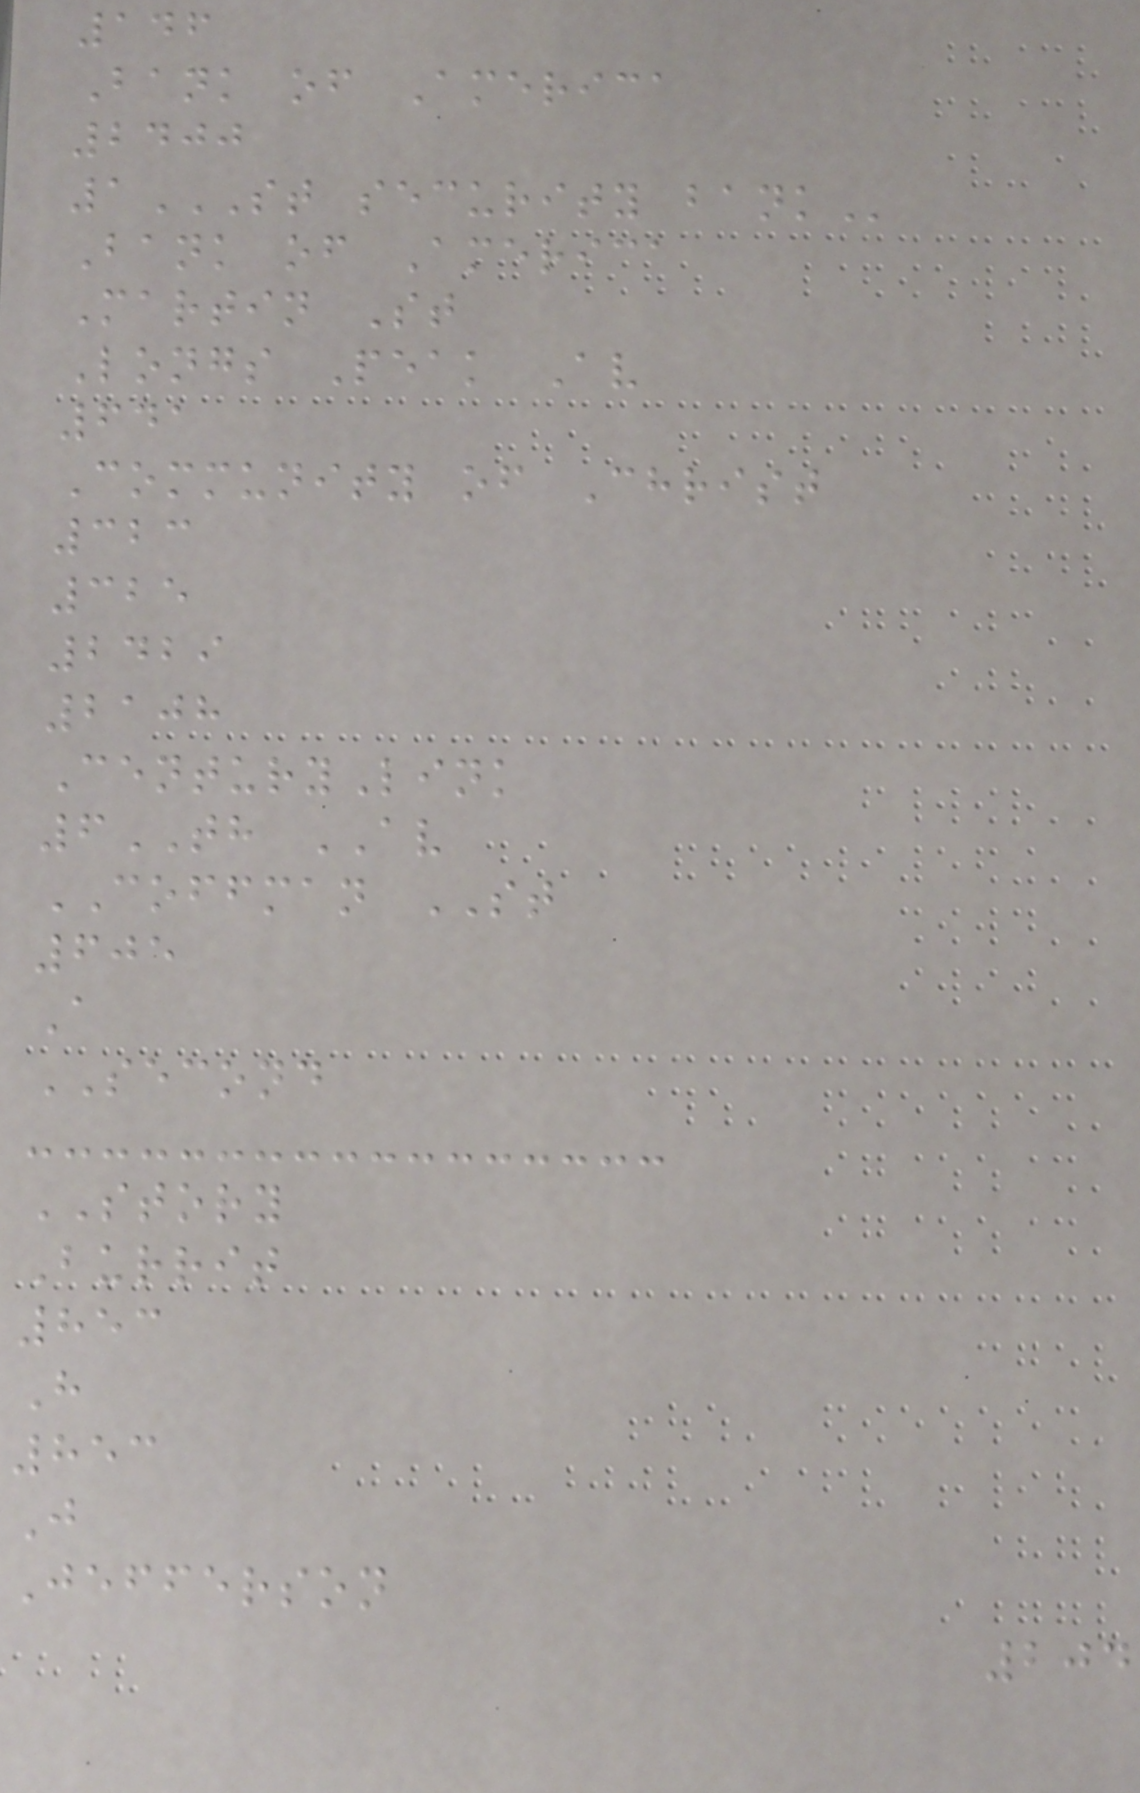146
Bank of America
2400
1ST SECURITY BANK
Bank of America
Martin St
Longs Peak Av
641
Community of Christ
323
325
2429
2108
CenturyLink
6TH AV
COFFMAN ST
605
A
SECOND
STORY
Burrit
853
H
853
J
Jefferson
204
